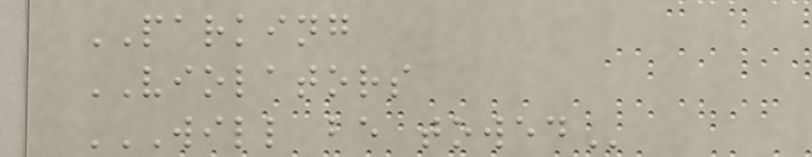PARKING
VIOLATORS
WILL BE TOWED
